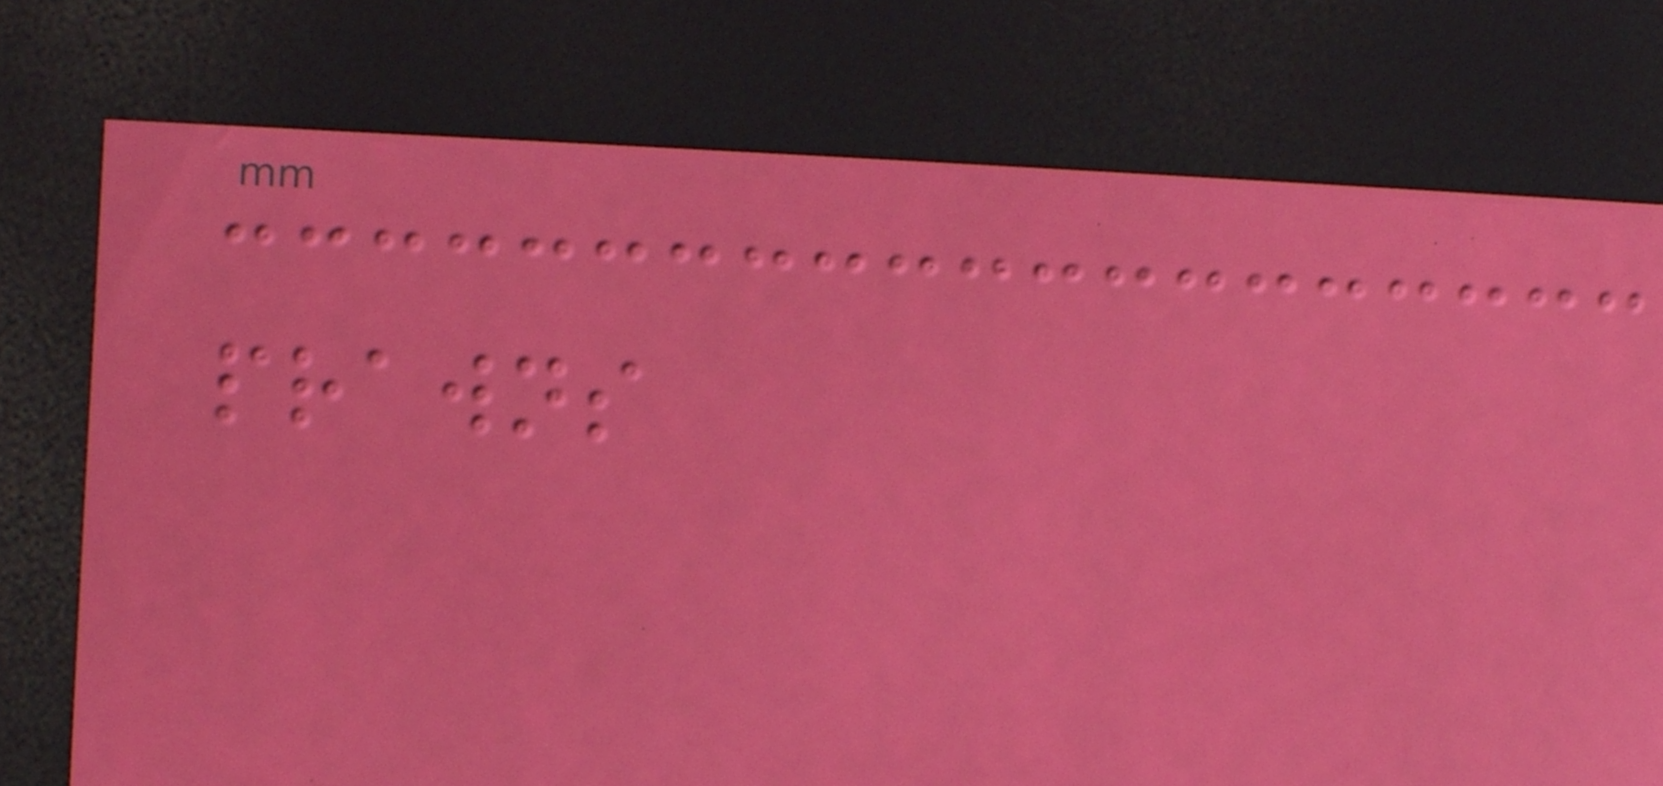prawns
